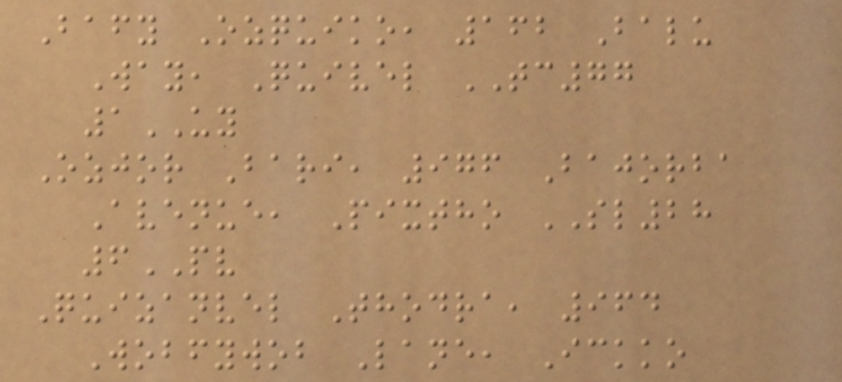Bafy Ozquiko, 162 Balu
Way, Quivel TC77
1UY
Ozjor Bari, 976 Bajorba
Avenue, Pixtho SL28
6PV
Quizanvel Thodra, 964
Wobfywob Lane, Ickko
